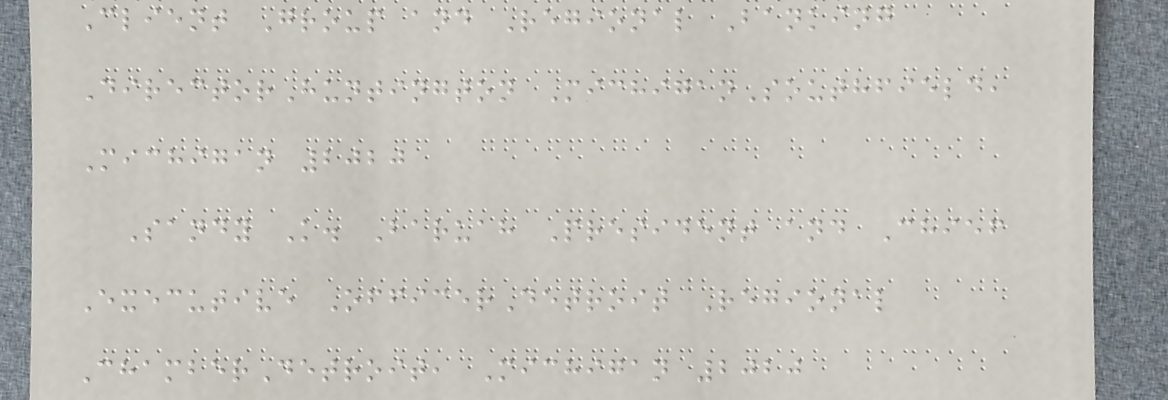Client Group and Regional Banking
DirectorHuntington MichiganSouthfield,
Michigan 2020
Sandy K. Baruah President and Chief
Executive OfficerDetroit Regional
ChamberDetroit, Michigan 2020
